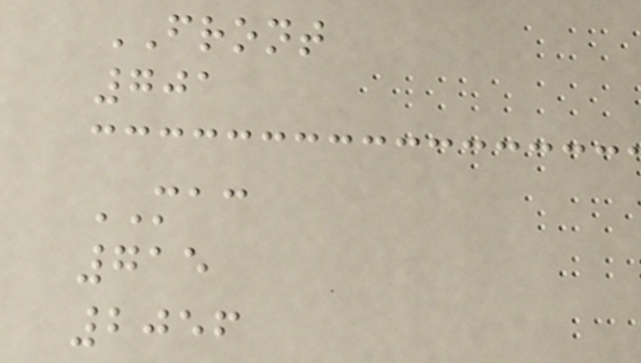FRONT
701
MAC
715
2056
